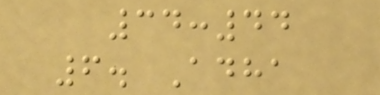34:44
6. Adha
